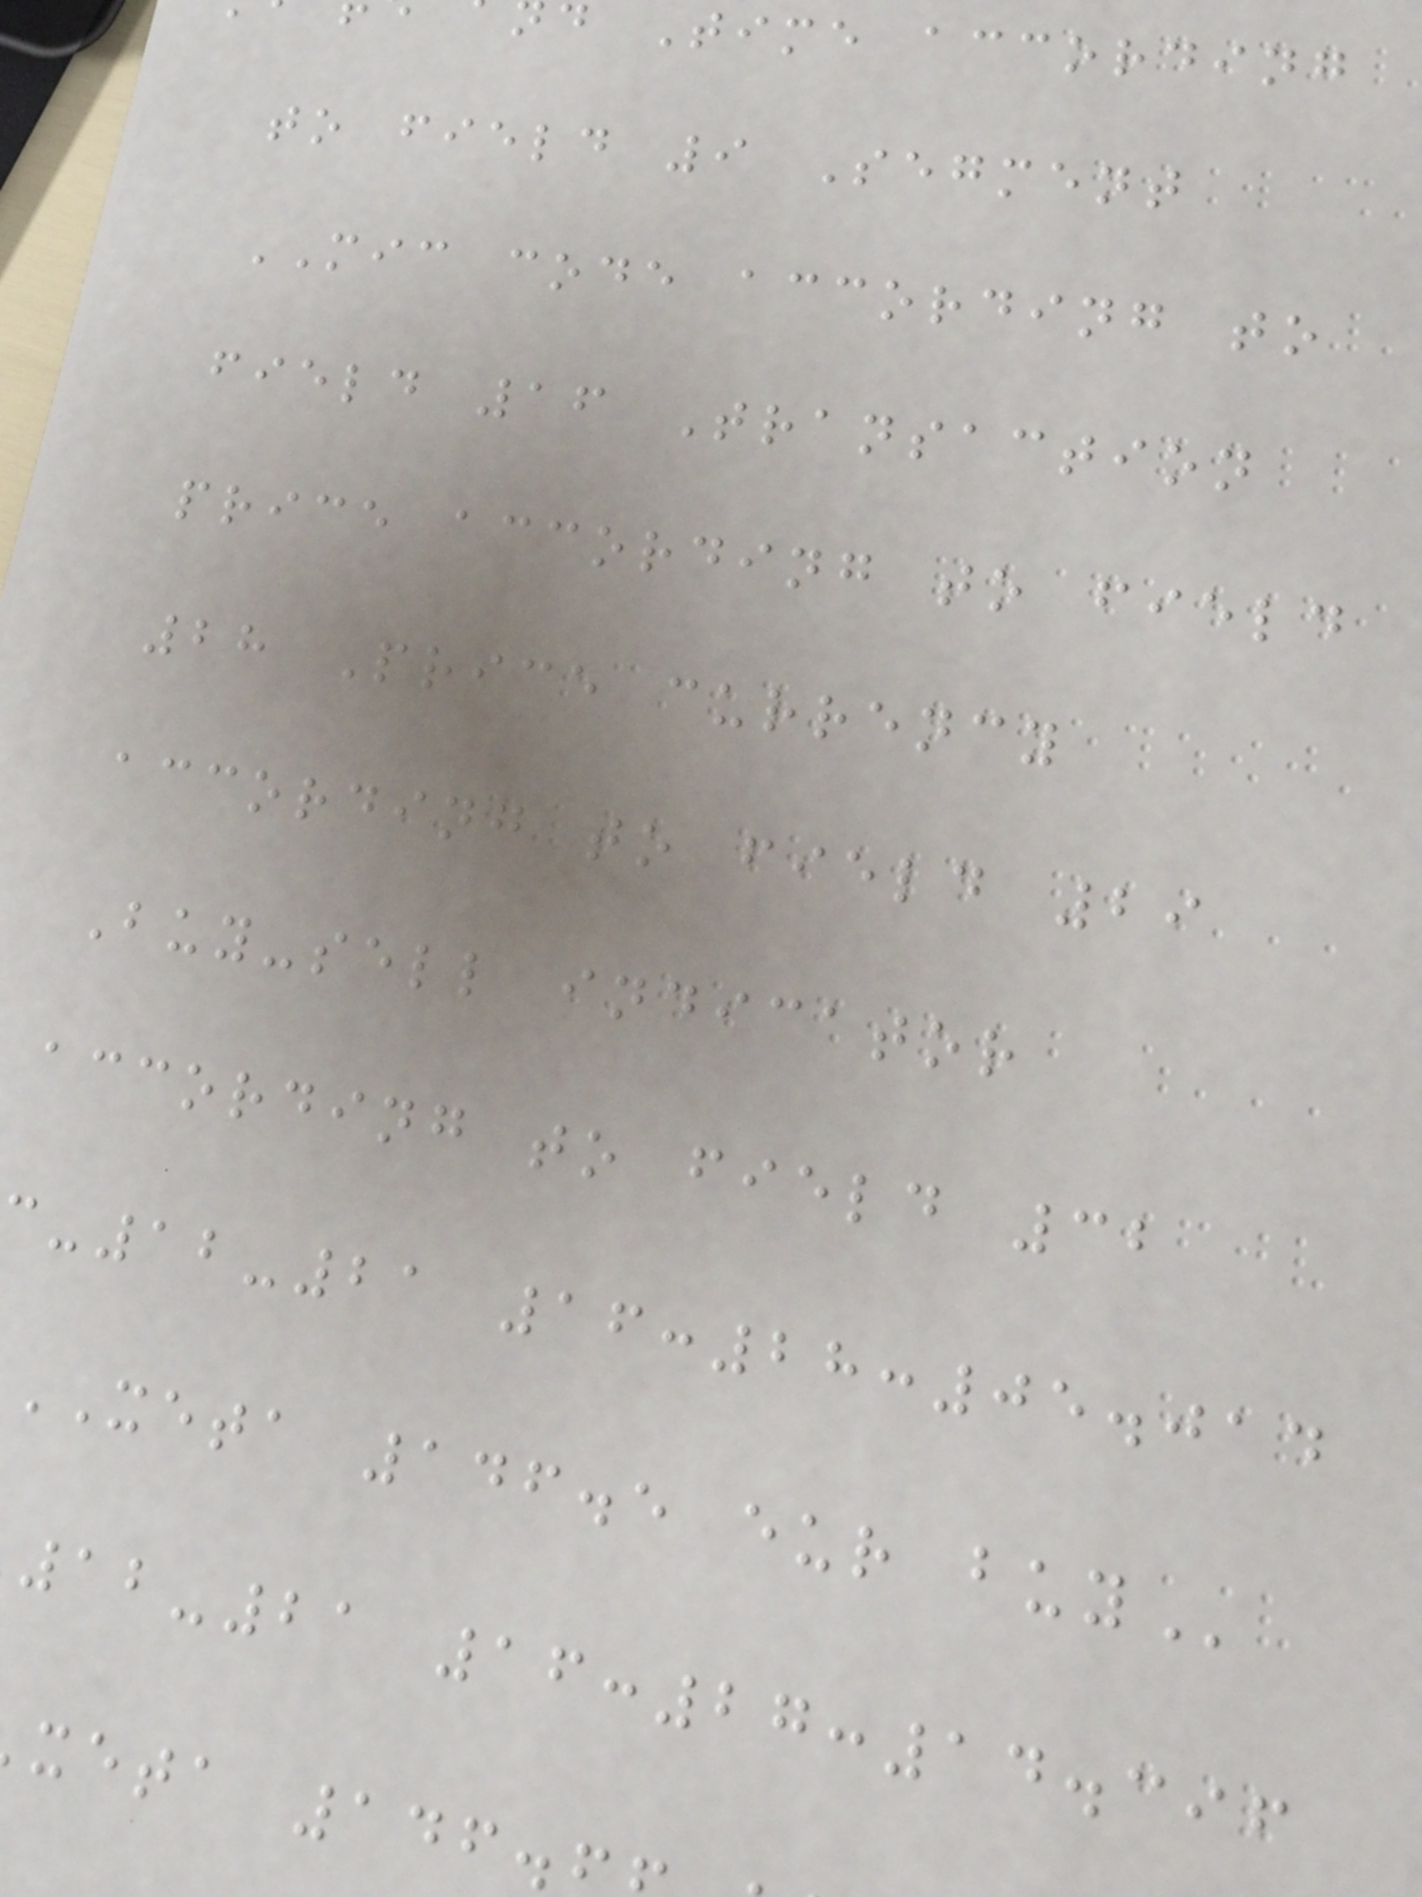d Time according
to field 9 Segment
MIC code according to
field 16 Transaction
price according to field
28 Price currency
according to field 29
Buy-sell indicator
according to field 32
-12-21 16:28:05.014
XETA 146.5 eur
12-21 16:27:14.396
xeta 146.
